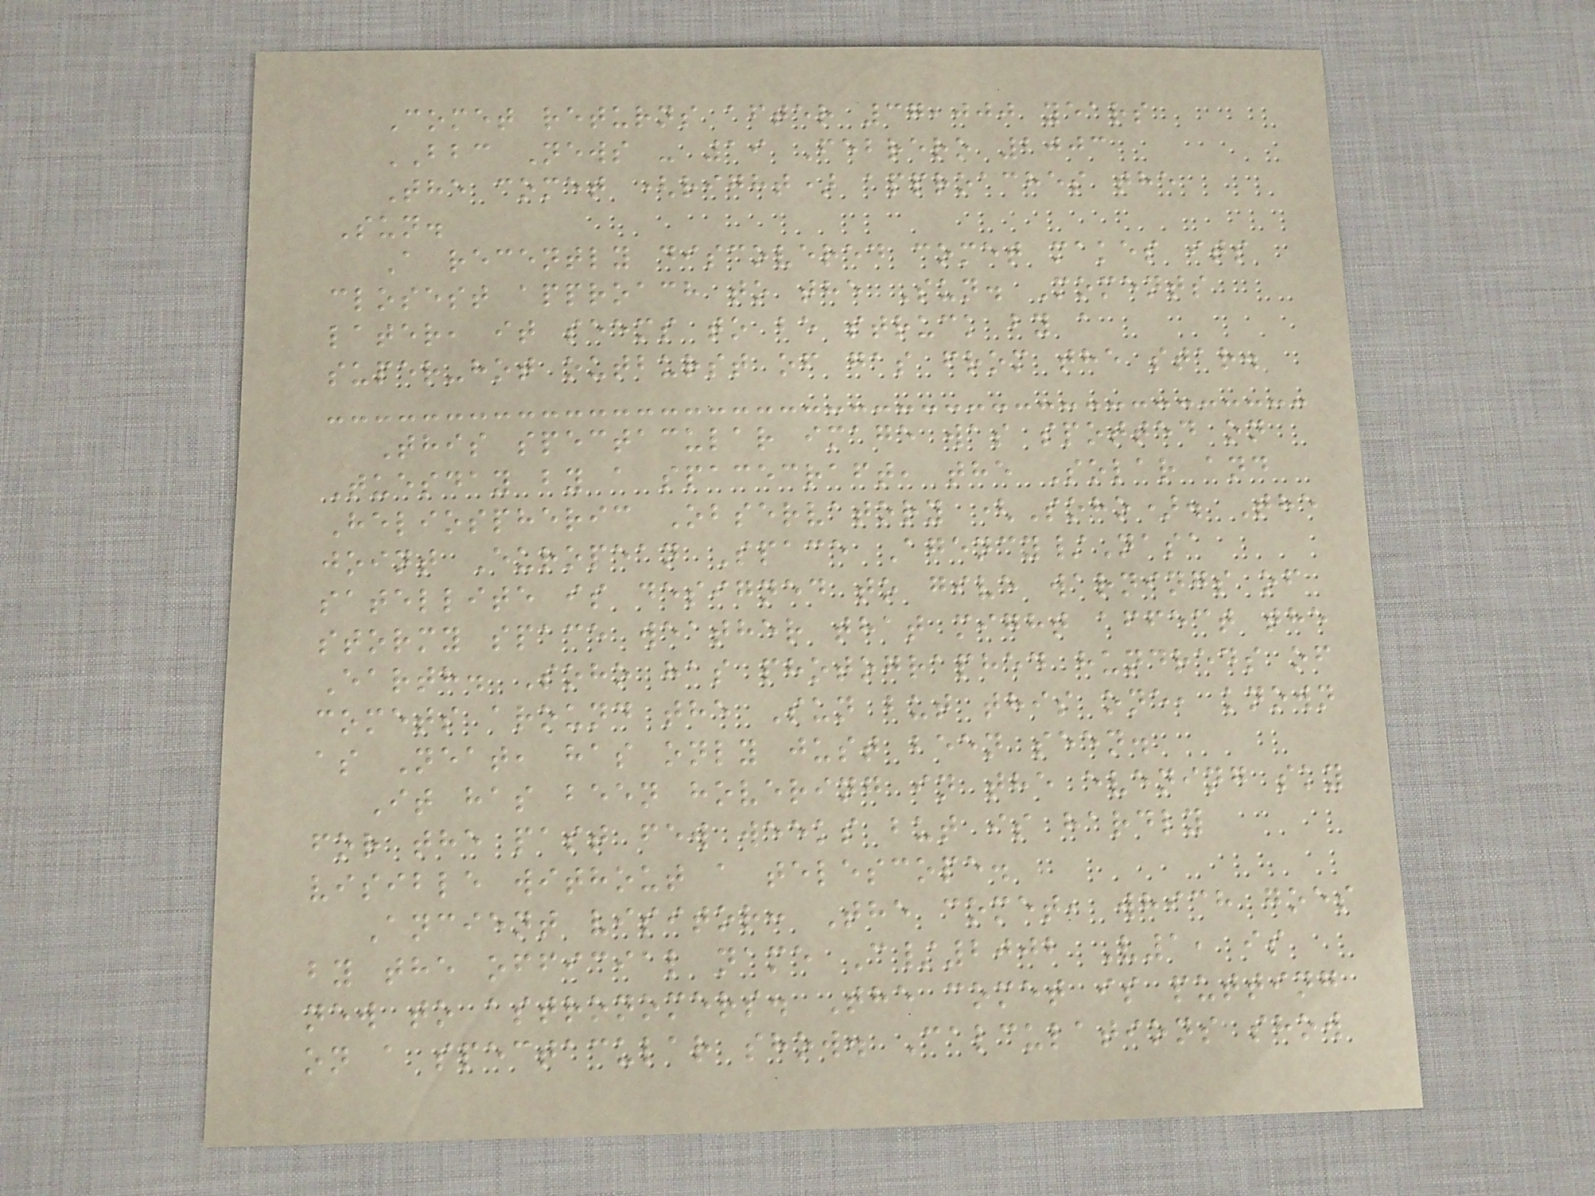Comet returns after 37,000 years
BBC News - 19 Febrero 2003
The comet (right) approaches the
Sun.
A recently discovered comet makes its
closest approach to the Sun. Moments
later, it seems to be struck by a
super-hot outburst of gas from the star.
This spectacular image was spotted on
Tuesday by a spacecraft, the Solar and
Heliospheric Observatory (Soho). The
joint European Space Agency/Nasa
satellite is designed to give warnings of
stormy space weather that might affect the
Earth. Soho has photographed hundreds of
comets around the Sun but this one, known
as Neat, has only just been seen.
It has been hovering in the evening sky
for the past few weeks but is hardly
visible without a telescope.
Ancient visitor: The comet, which goes
by the official name C/2002 V1, is
new to astronomers. The comet is putting
on a spectacular show. Calculations show
